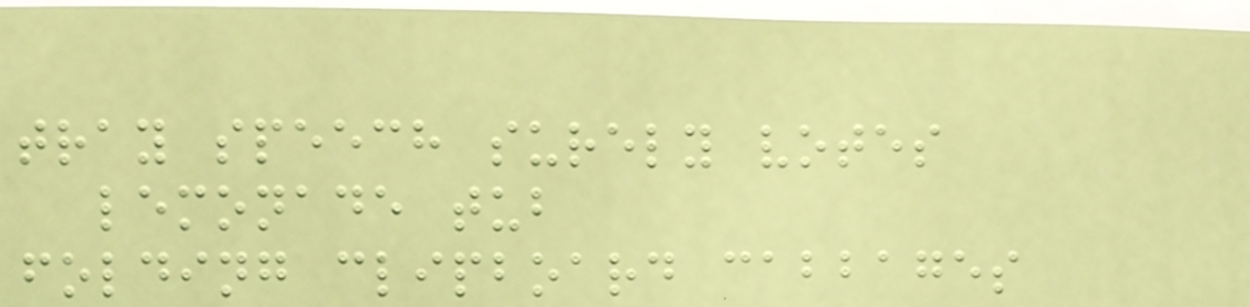tray speech surely votes
lemonade tub
folding clipboard cabbages
